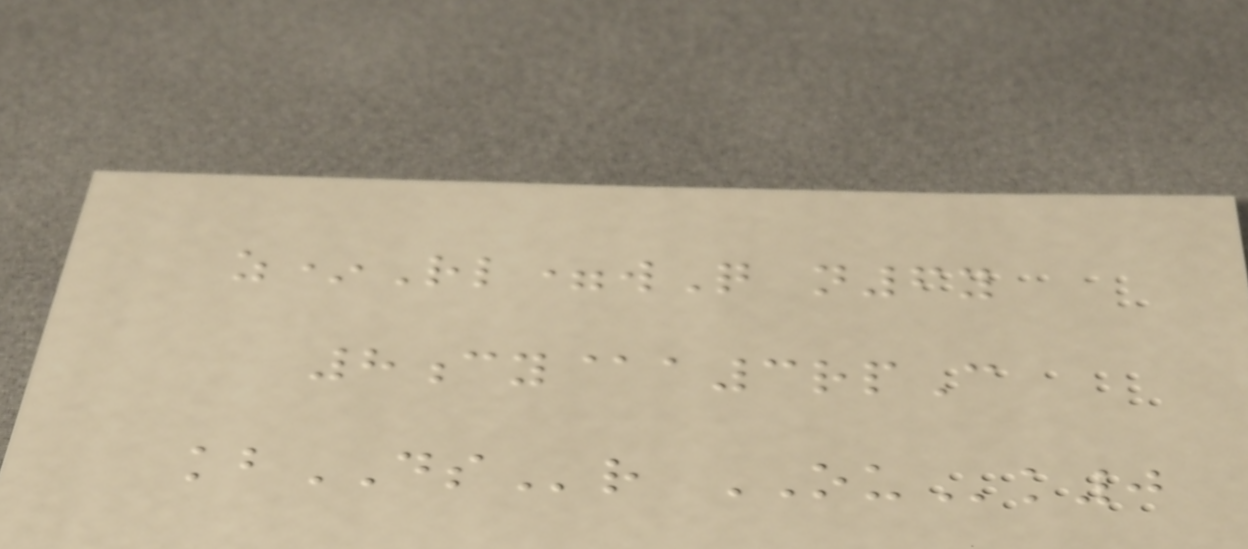z*Rl=wQ n6y
8cy@a3rpC
kbDSr OUk0
